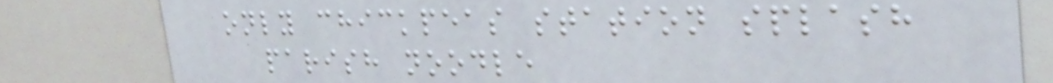only chickpeas station splash
parish noodle
